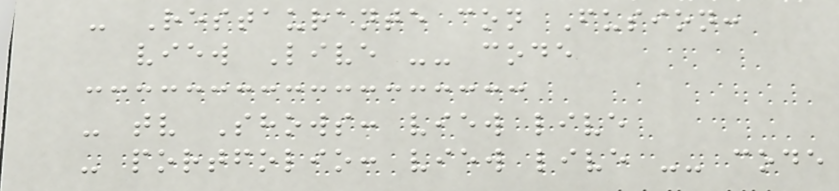- Restaurante con Fusion:
view Live -- code
- tv Shows: view live
- portfolio: view live -- code
